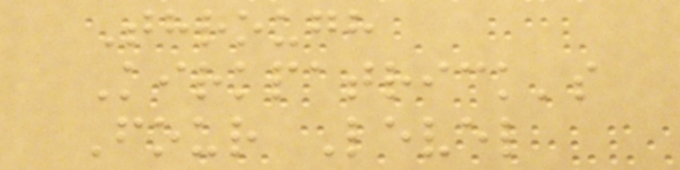Through
Kirkpatrick's
Four Level
